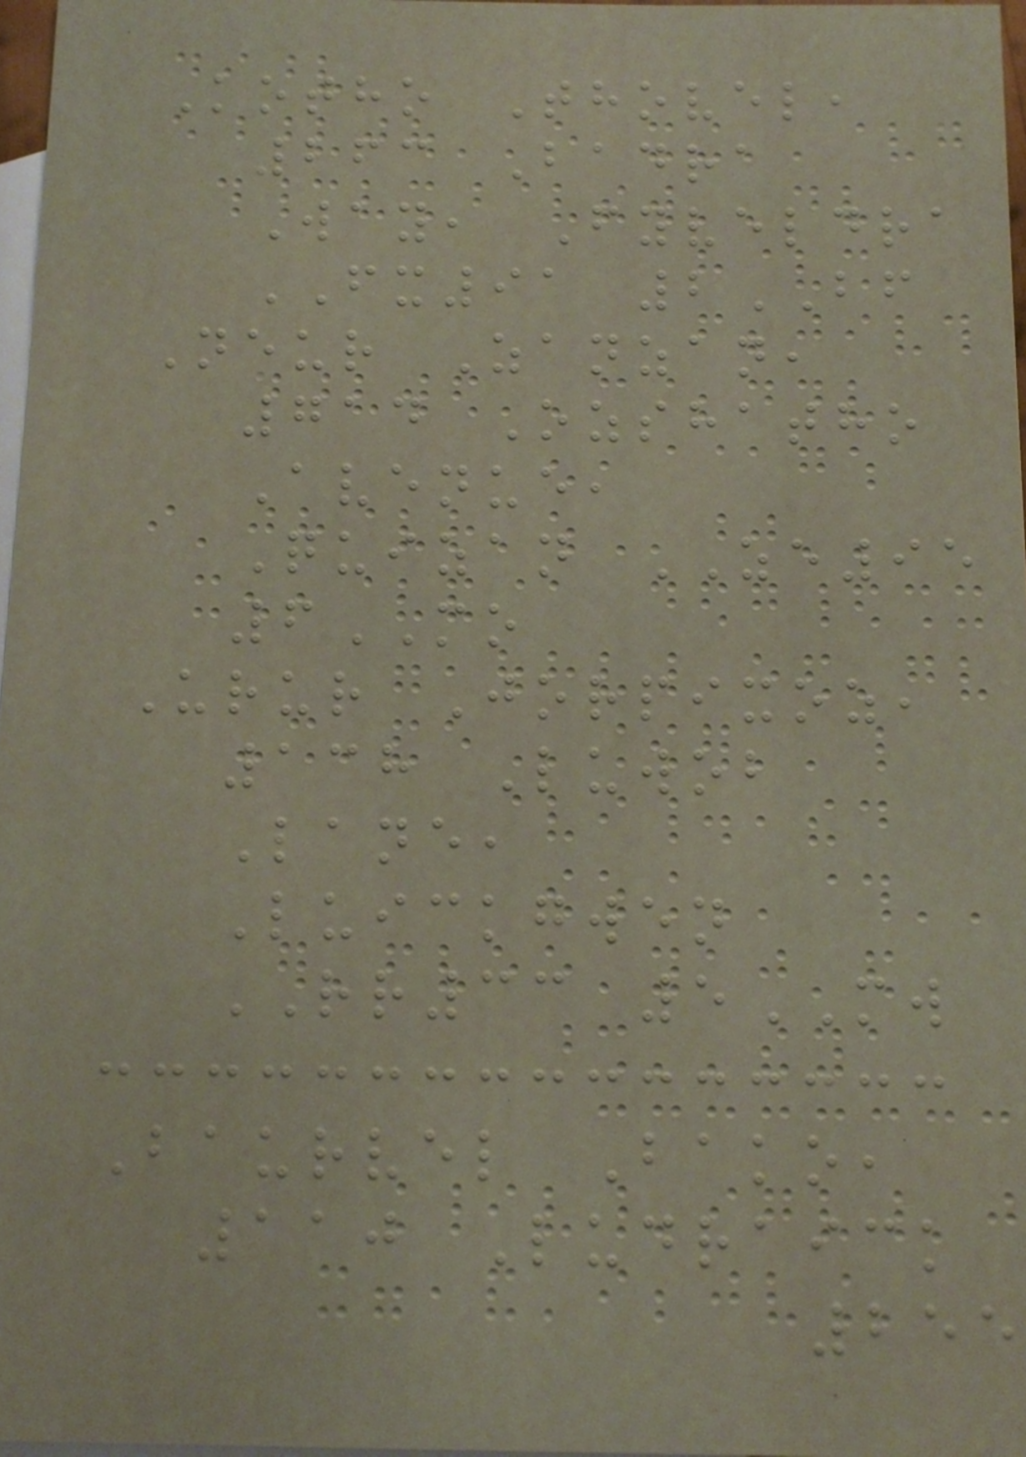Kotho Thovel,
263 Badra
Way, Fyveldra
FX91 2BF
Neur Zanzan,
714 Ozshatho
Avenue,
Quizan ZE95
6MO
Urur Jorpixoz,
138 Luwob
Lane,
Luickgwen
RR33 5MW
Baurvel Bako,
110 Ludraick
255
